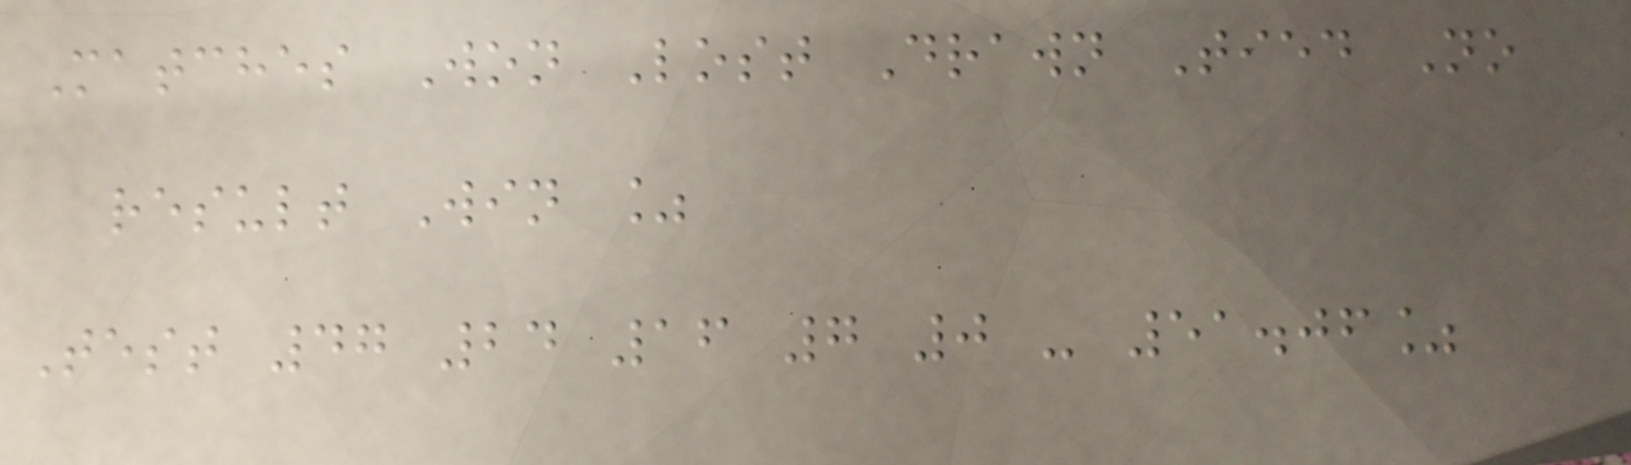Matches Won Lost Drawn Tied No
result Win %
Test 47 24 16 7 0 - 51.06%
